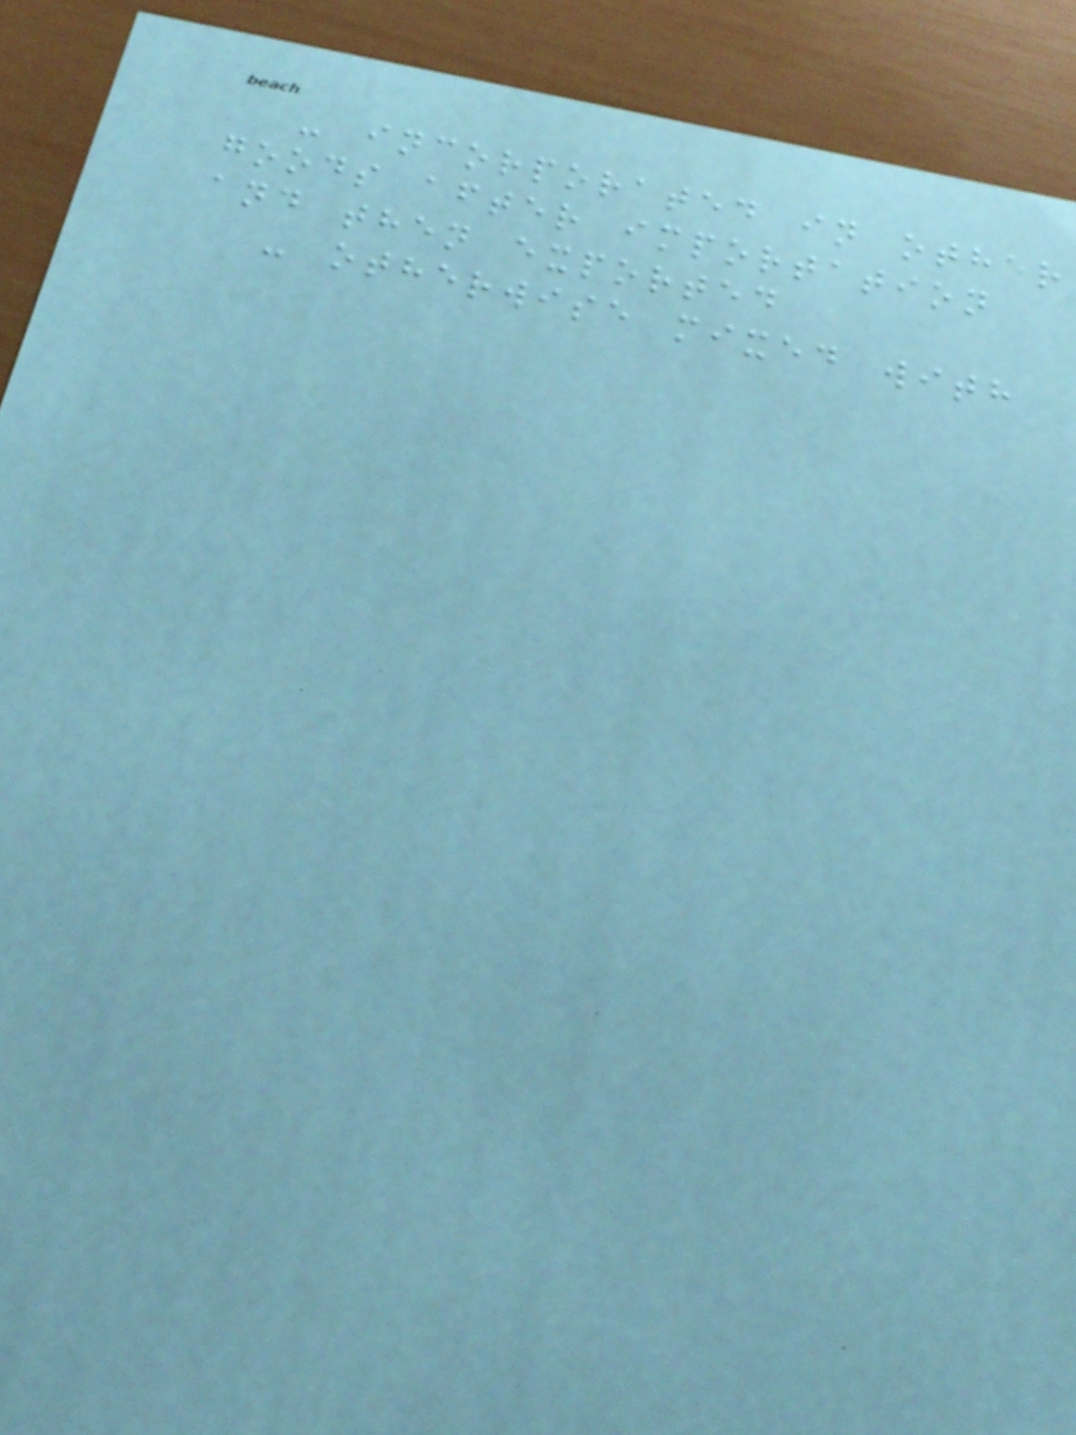- incorporated in other
goods after importation
and then exported
- otherwise mixed with
